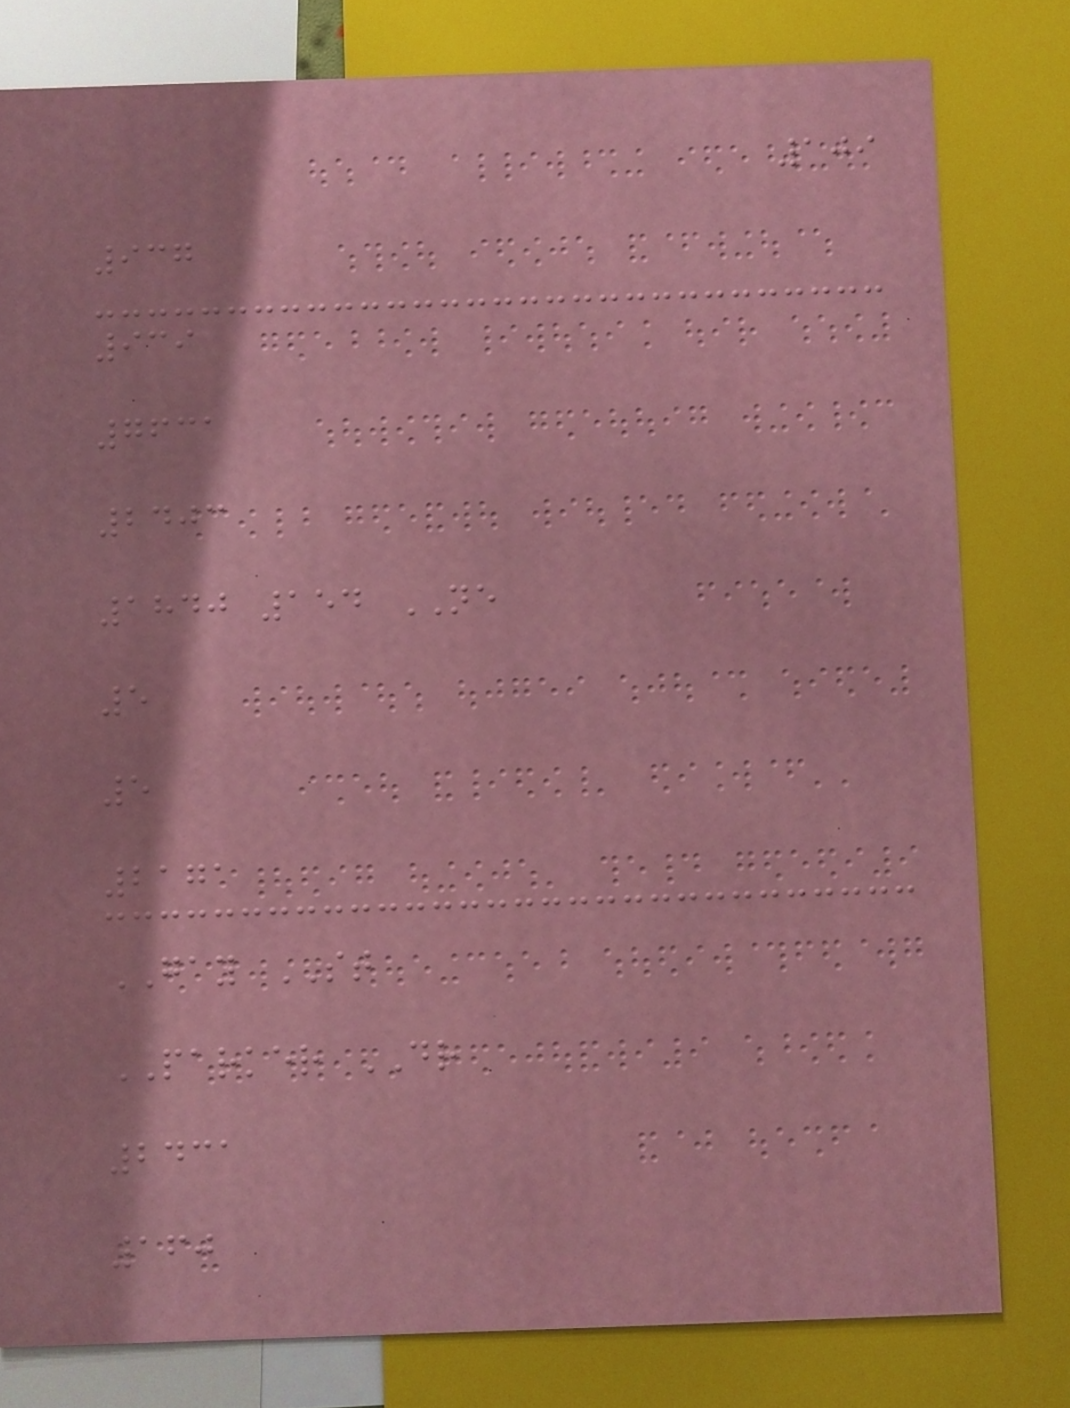109
937
939
7631
2403
1840 154 NE
5
5
2171
GAY ST
PARKER DR
2431
160
